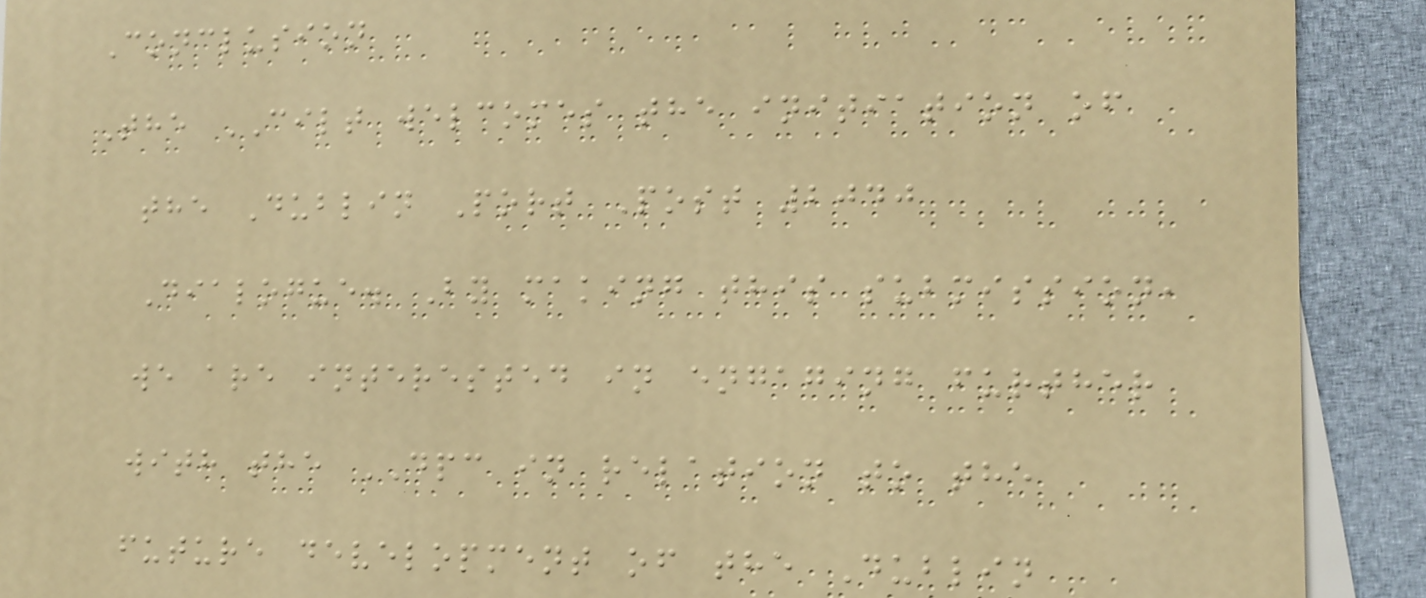Conclusion
The CILT welcomes the initiation of
the Dublin Port Post 2040
Dialogue. By making this submission,
we are interested in engaging further
with the DPC in relation to the
future development of the Dublin
